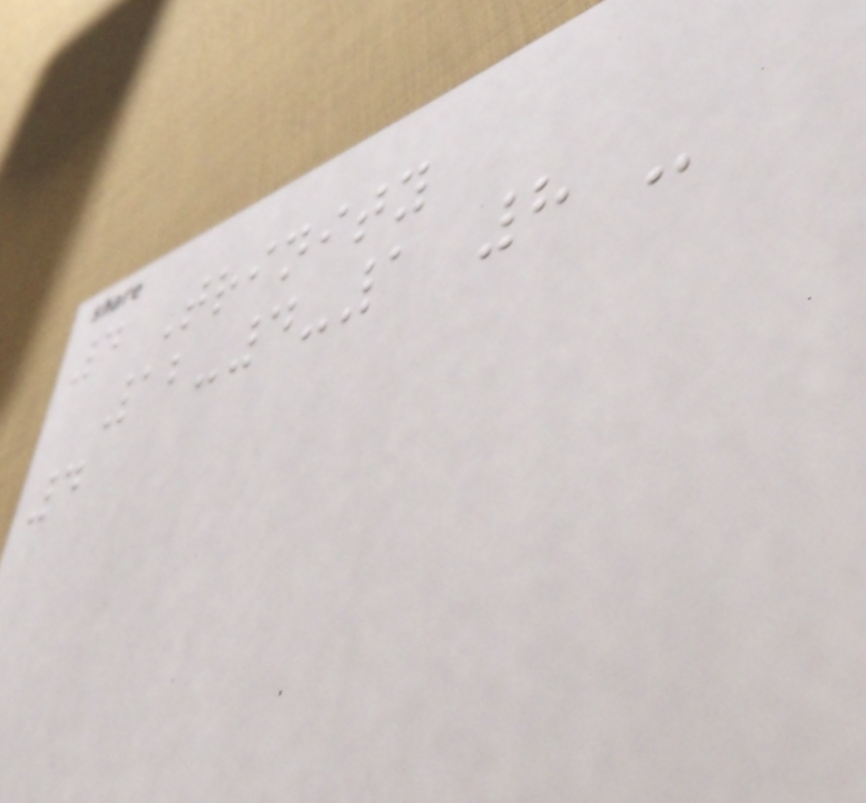4 Trinity
12-4-1 8 -
4
